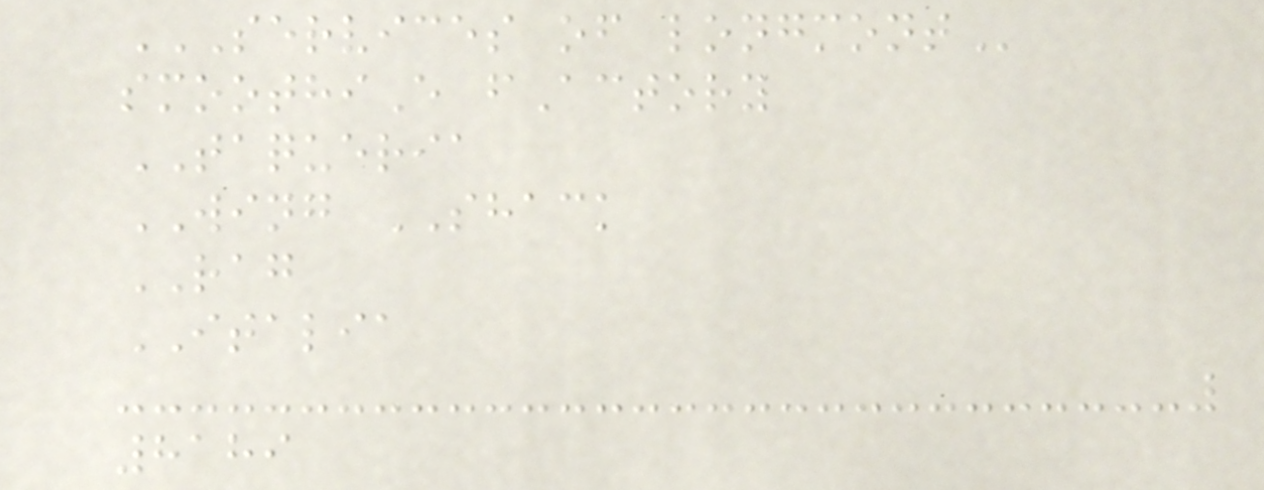SERVICES OF LONGMONT
smoothiE fActory
TAQUERIA
WING SHACK
RAG
ITALIA
8189
